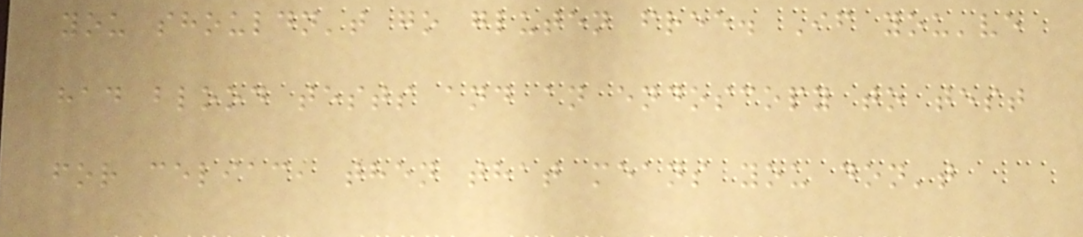you shouldn't go gluten free. If you've
had blood tests and an endoscopy to test
for celiac, then that means you don't
